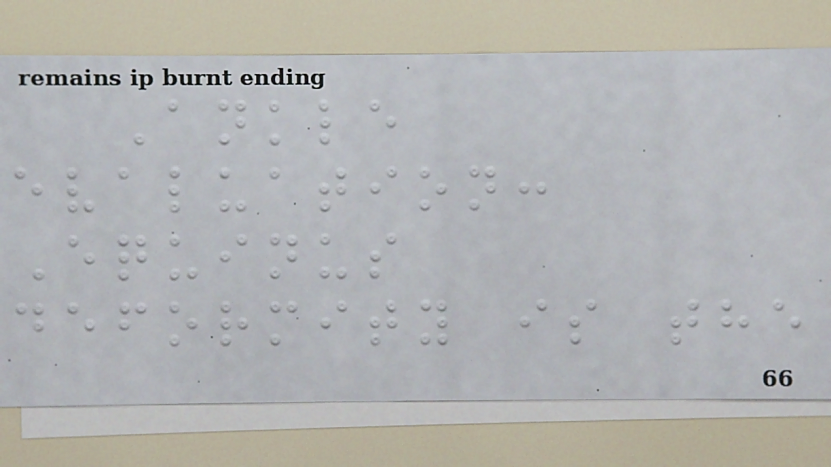Ankle
evaluation:
Equinus
deformity is the
